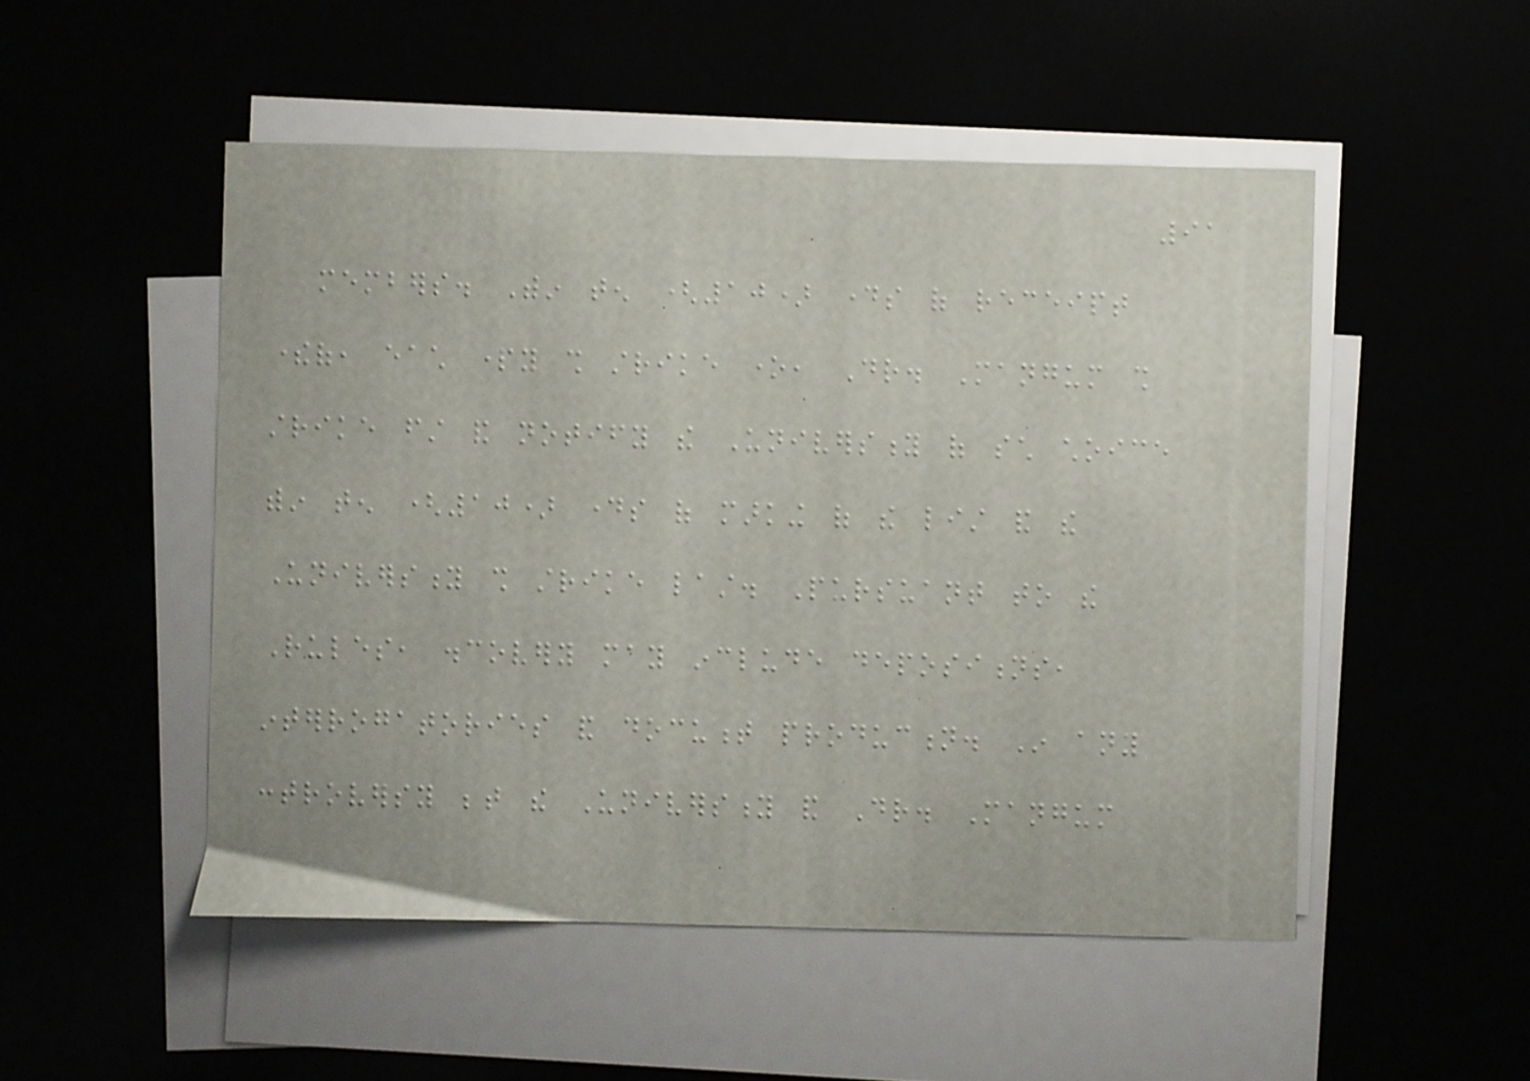91
members. Within ten (10) days of receipt
thereof, each party shall strike one, Dr. Mangum shall
strike first and notify the University of such choice
within ten (10) days of marking of the list and the
University shall strike last. Pursuant to the
Rules, discovery may include depositions,
interrogatories and document production. In any
controversy between the University and Dr. Mangum
